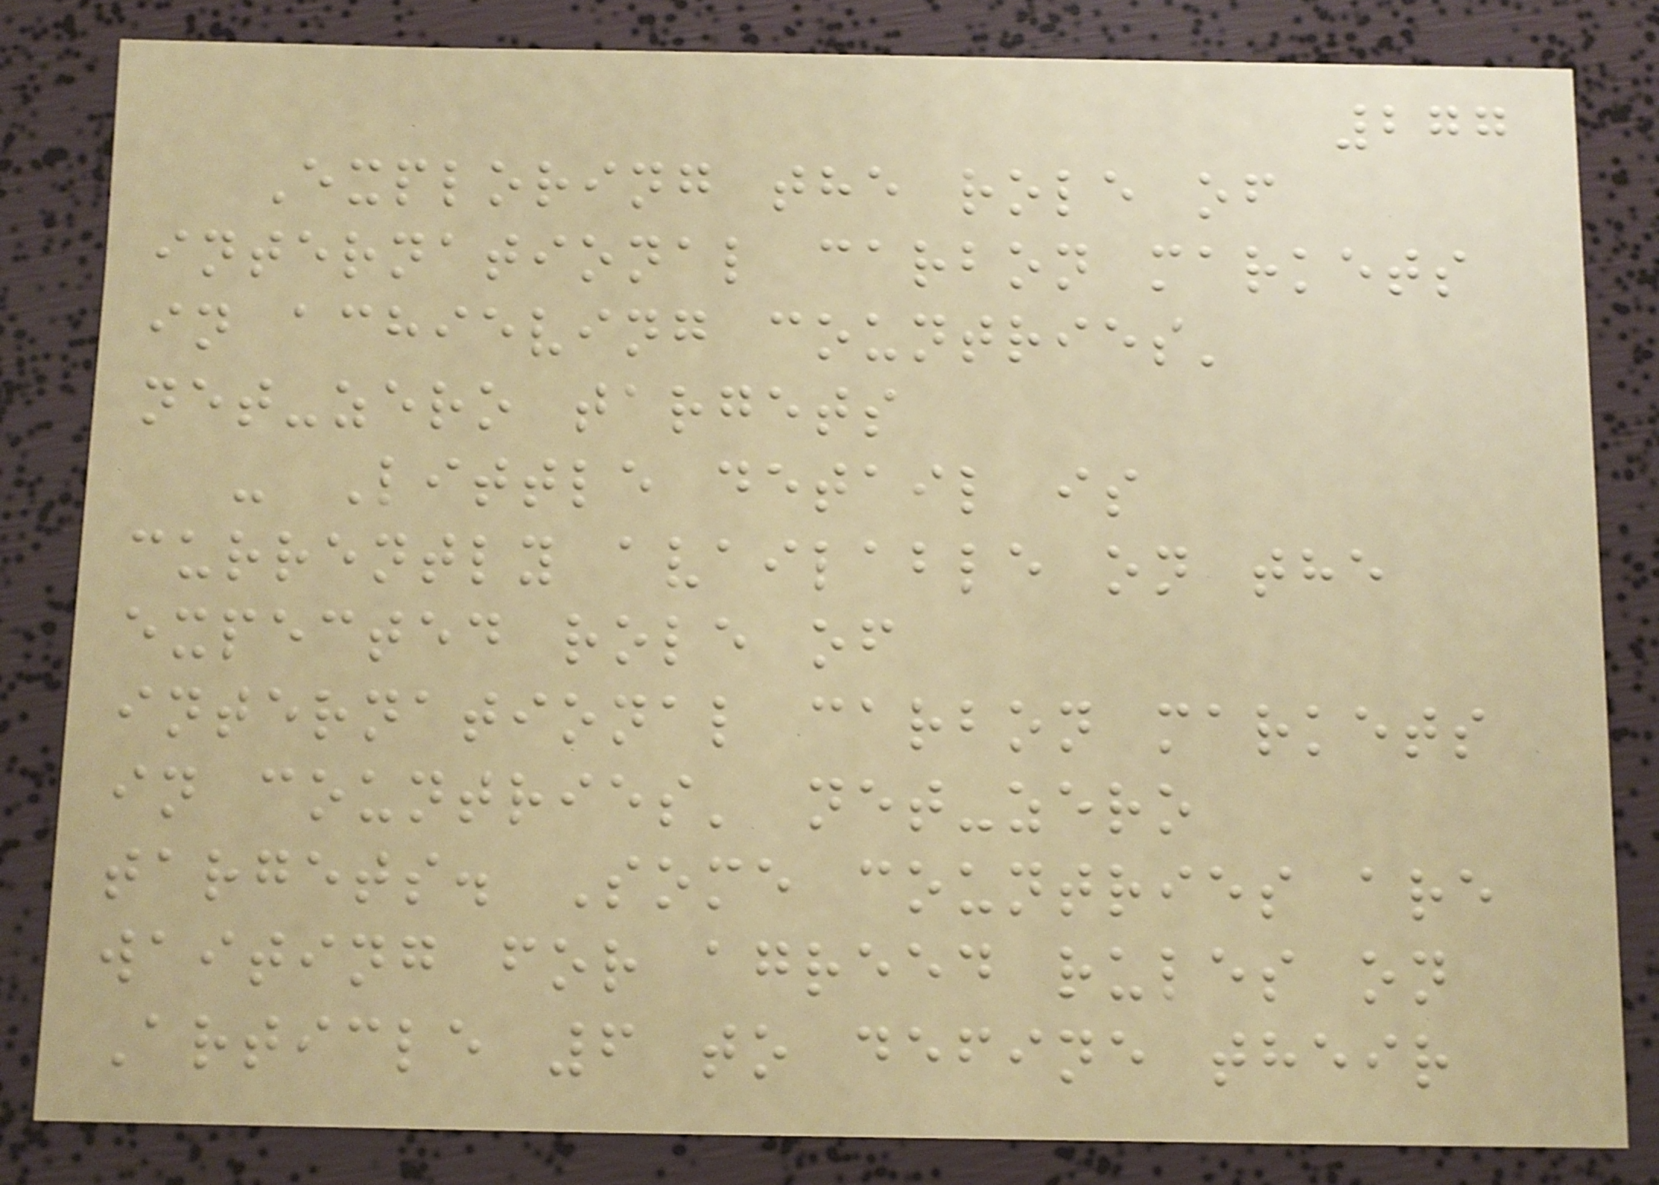277
Exploring the role of
international carbon markets
in achieving countries'
net-zero targets
- Little detail is
currently available on the
expected role of
international carbon markets
in countries' net-zero
targets. Some countries are
waiting for agreed rules on
Article 6 to define their
